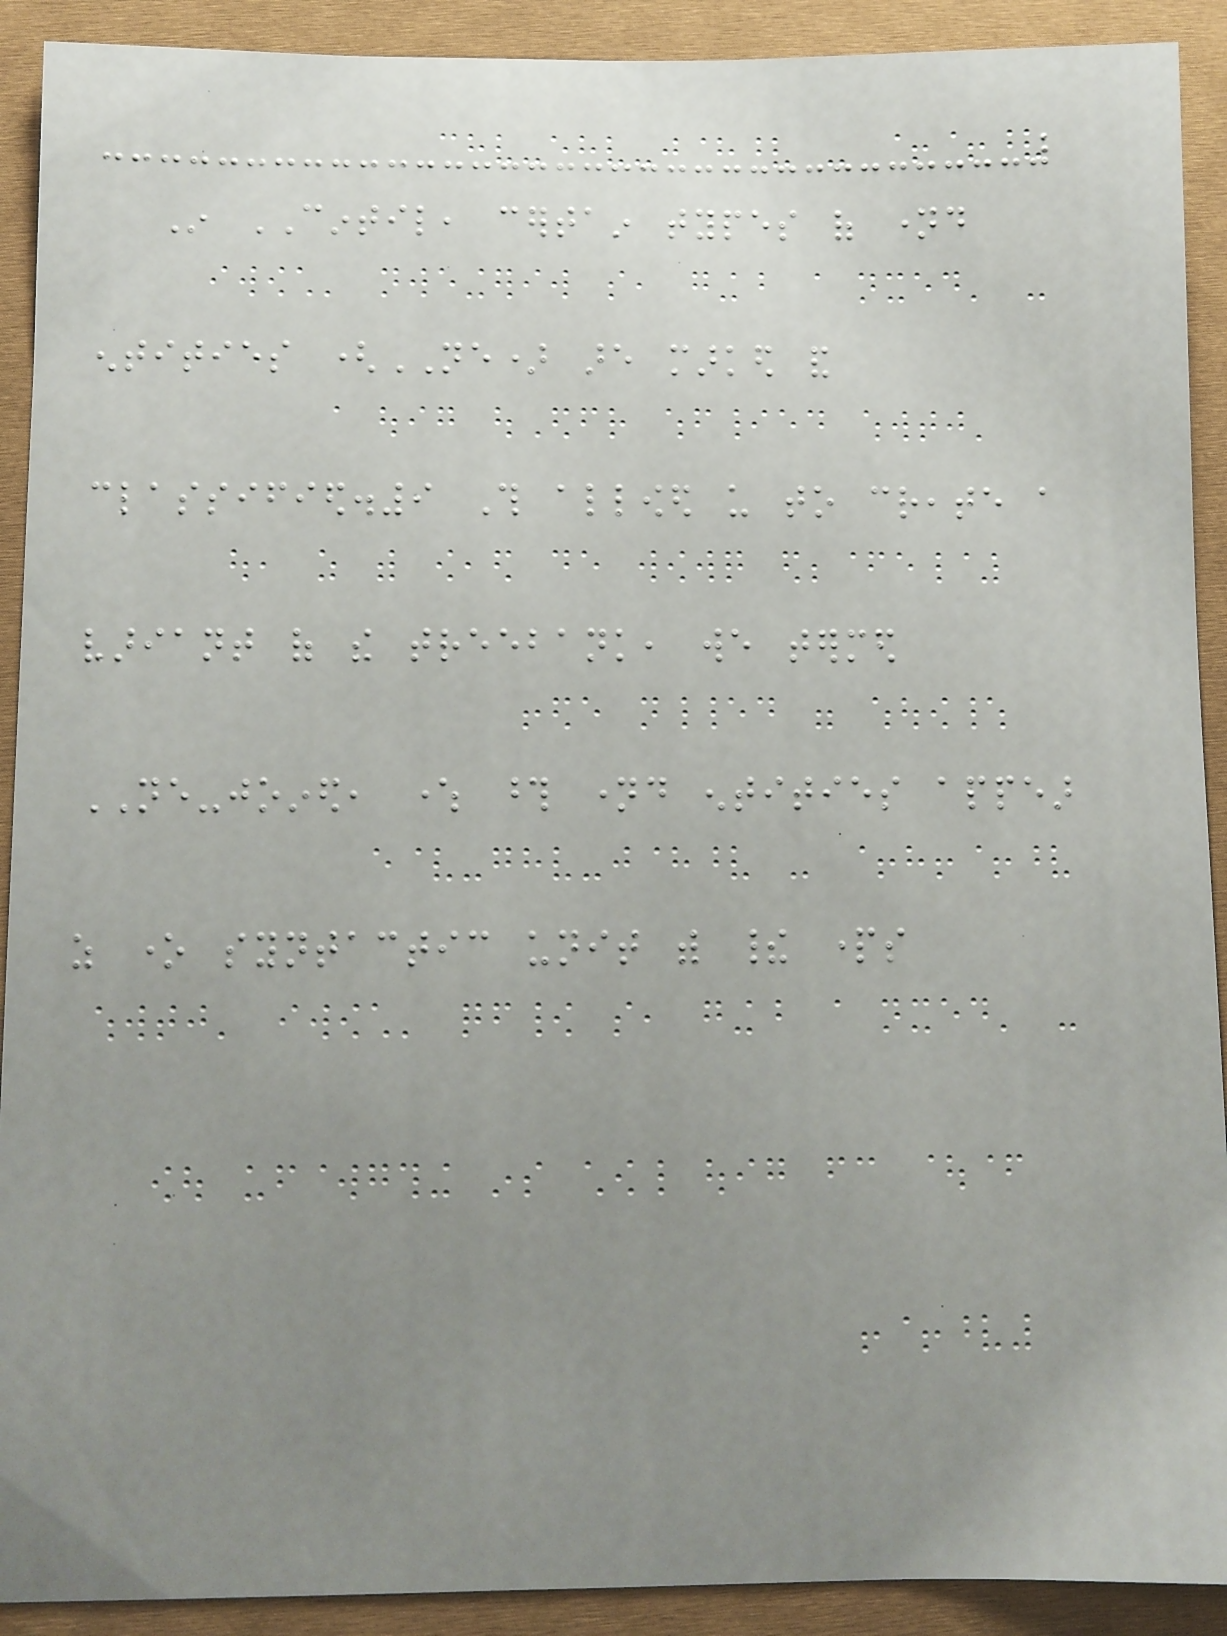In CINTIL, certain types of named
entities (NE) are marked and
classified.9 This allowed us to create a
variant of the treebank, we termed
NE-joined, where those named entities appear
as one syntactic unit with their parts
